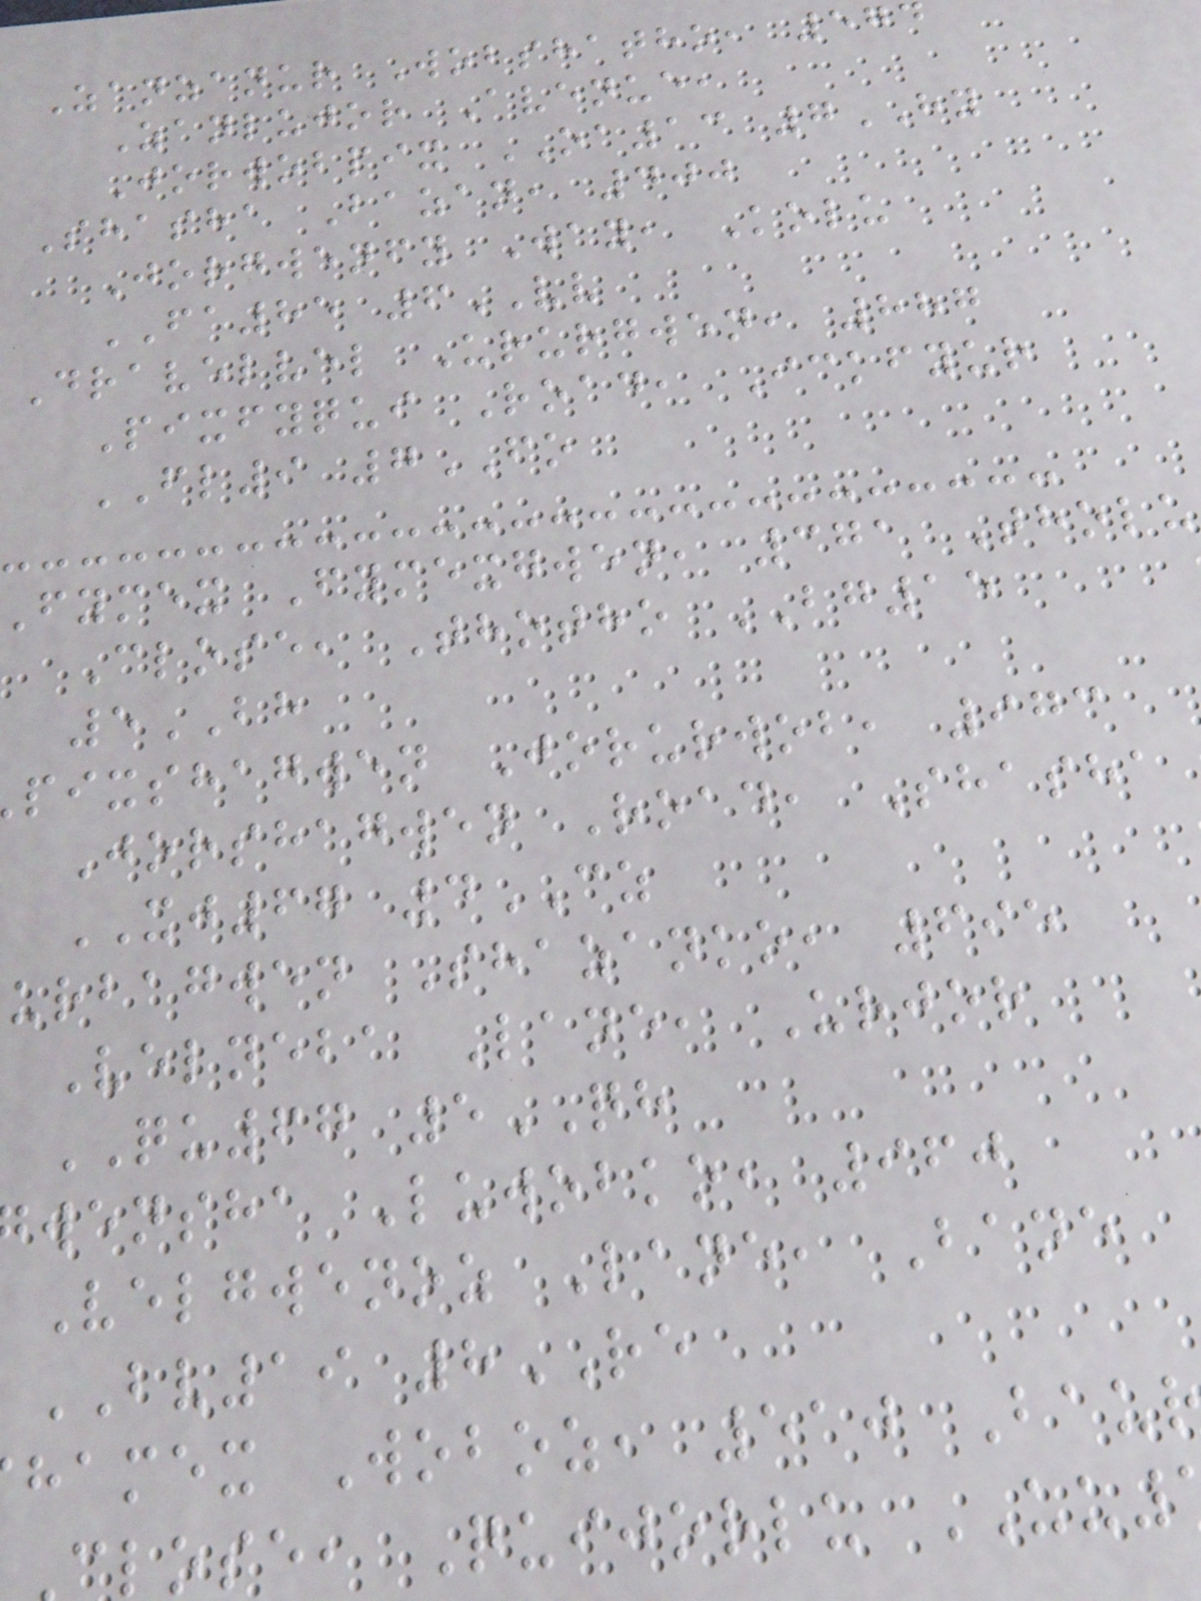Zanzanur Wobshatho, 57
Zanlujor Avenue,
Jorwobpix OA13 7HY
Shasha Bazan, 400
Jorgwenfy Way, Kolu
FA85 6VV
Dravelvel Ururgwen, 887
Pixfyqui Road, Ickfyur
FL9 7FO
fymex Fymexgwen, 371 Tholu
Close, Thotho BG15
5BH
pixshagwen Jorurwob, 973
Jorshagwen Road, Shasha
XJ67 4CZ
urbagwen Shazanko, 695
Velneba Lane, Urjor
QU67 5QH
wensha Luwobko, 960
Velgwenoz Lane, Bane
BV19 8RE
hamex Woboz, 510 Bau
close, Quijorlu UU
